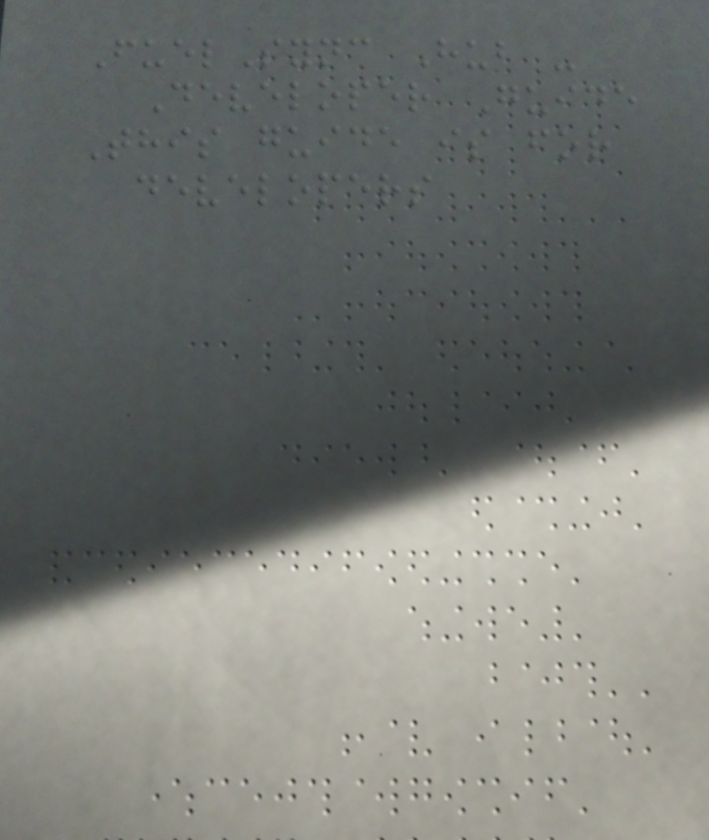FuelSync Hub -
Developer Guide
This guide is for
developers
